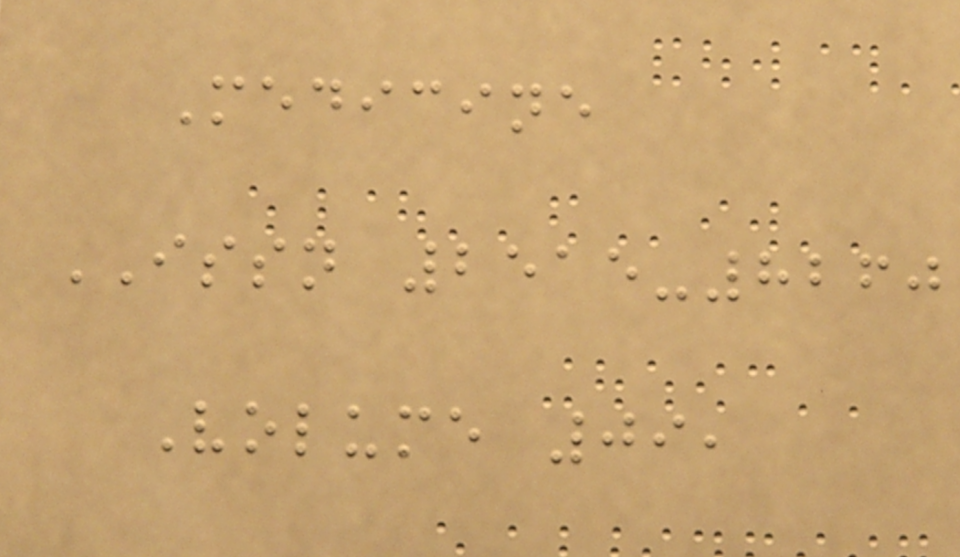Medicine
ISSN 2515-8260
Volume 09,
